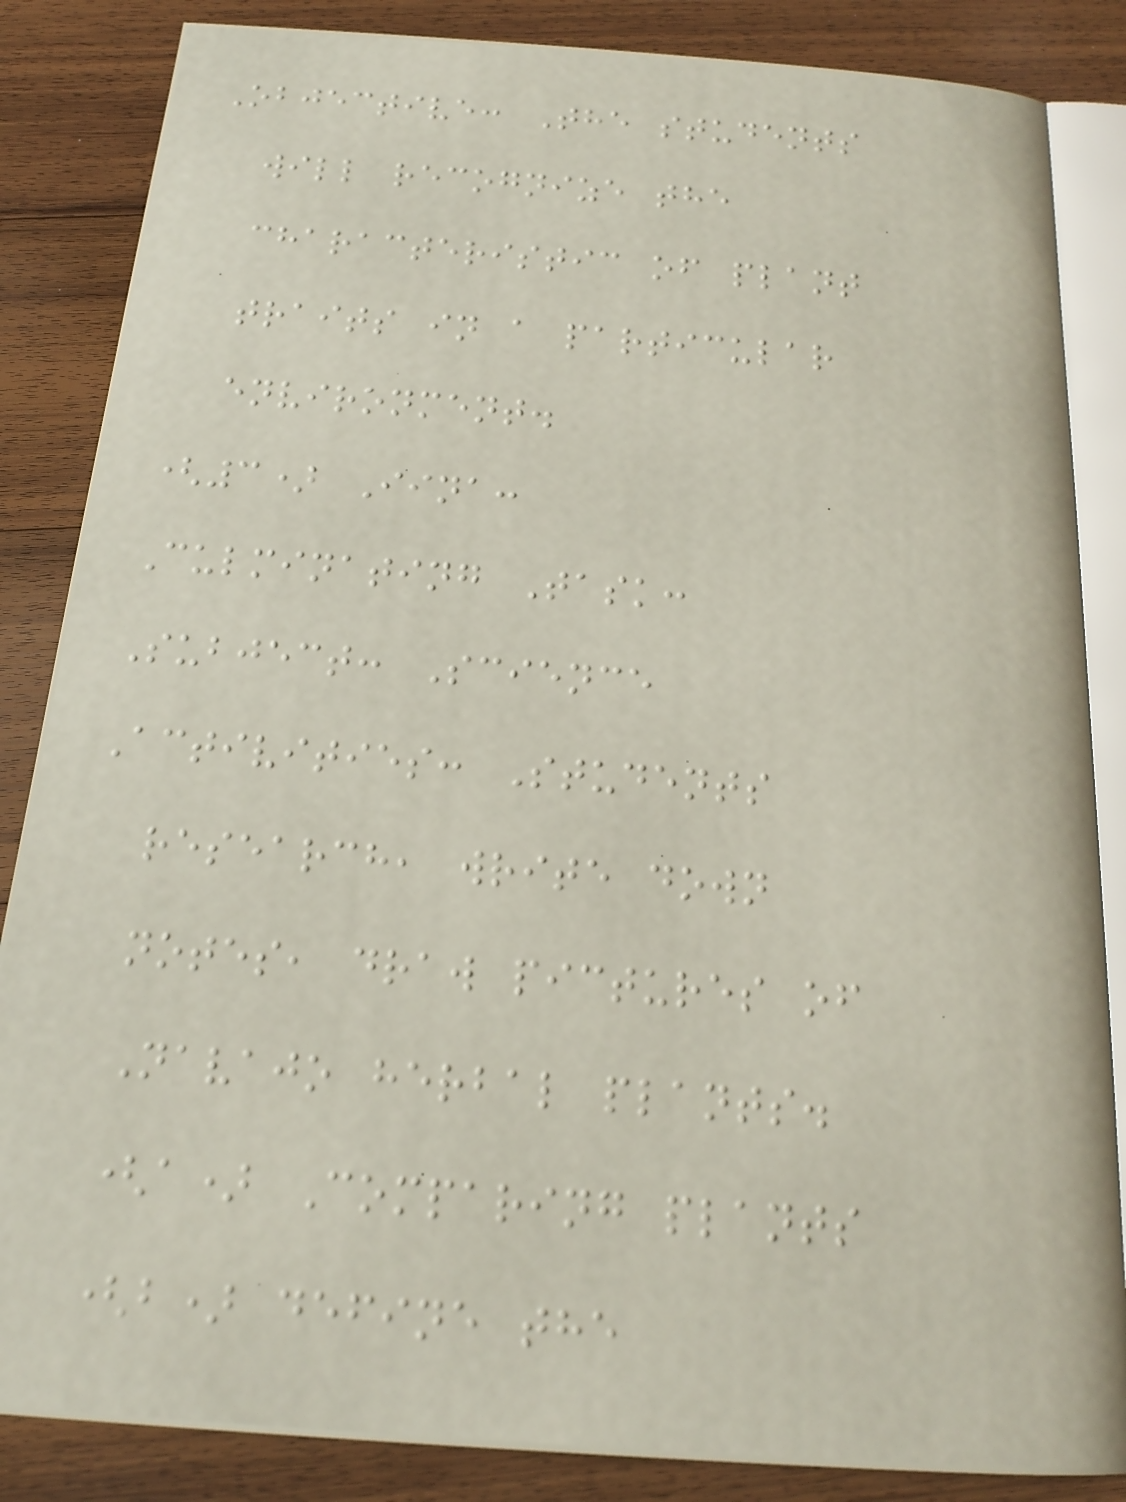Objective: The students
will recognize the
characteristic of plant
traits in a particular
environment.
(3) Iina:
Culminating Task:
Subject: Science
Activities: Students
research, write down
notes, draw pictures of
Navajo herbal plants.
(a) Comparing plants
(b) define the
